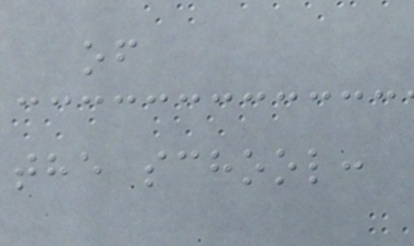of
the school:
